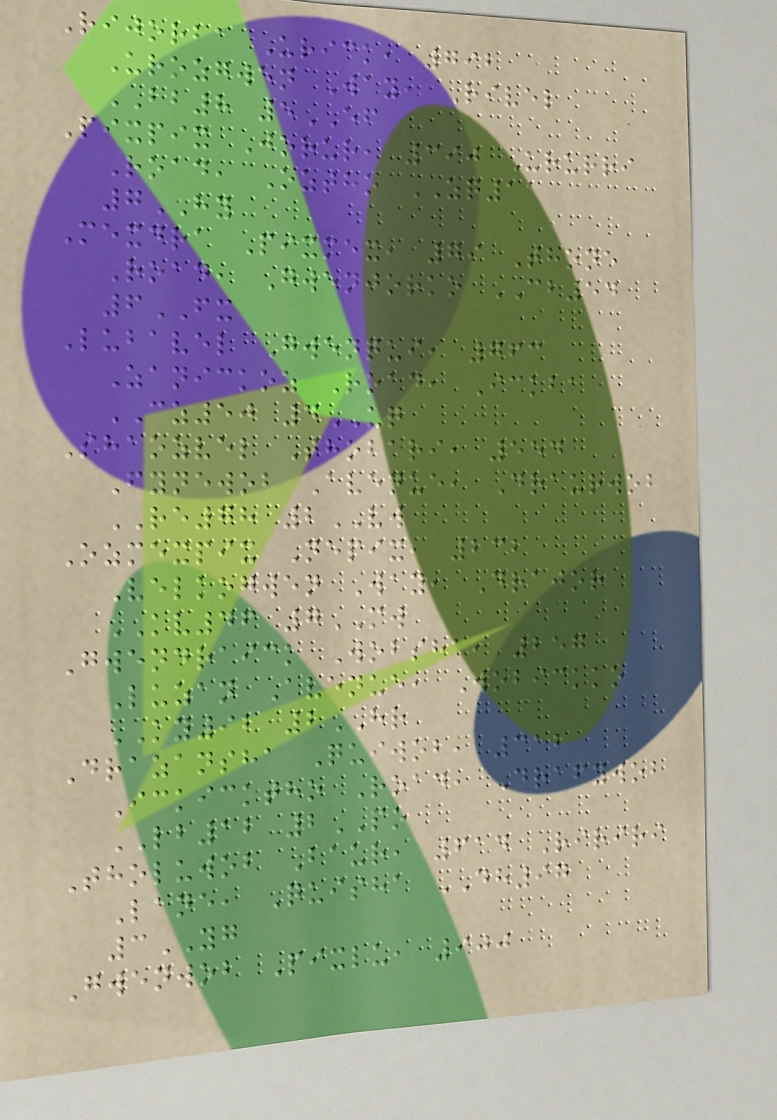Rijorba Urick, 792
Urozgwen Way, Rivel
BB8 5EF
Pixpix Jorur, 390 Ururri
Road, Oztho ZQ11
7HY
Mexdra Pixmex, 79 Thone
Road, Gwenjorko CB54
6FX
Lubavel Gwenqui, 763
Zanickoz Road, Ickba
CZ50 4UQ
Shaozvel Thobari, 554
Fynewob Avenue, Draurwob
RE78 2VW
Ozmexpix Nepix, 232
Velkogwen Way, Drajor
KV46 7MW
Gwendraick Wobsha, 257
Luzan Avenue, Wobickko
KY92 2HR
Drazansha Quiwob, 312
Ickicktho Road, Drafywob
LB12 2PO
Tholuwob Baur, 614 Ririri
Lane, Quisha DH97
3YG
Gwenwob Pixlu, 900
